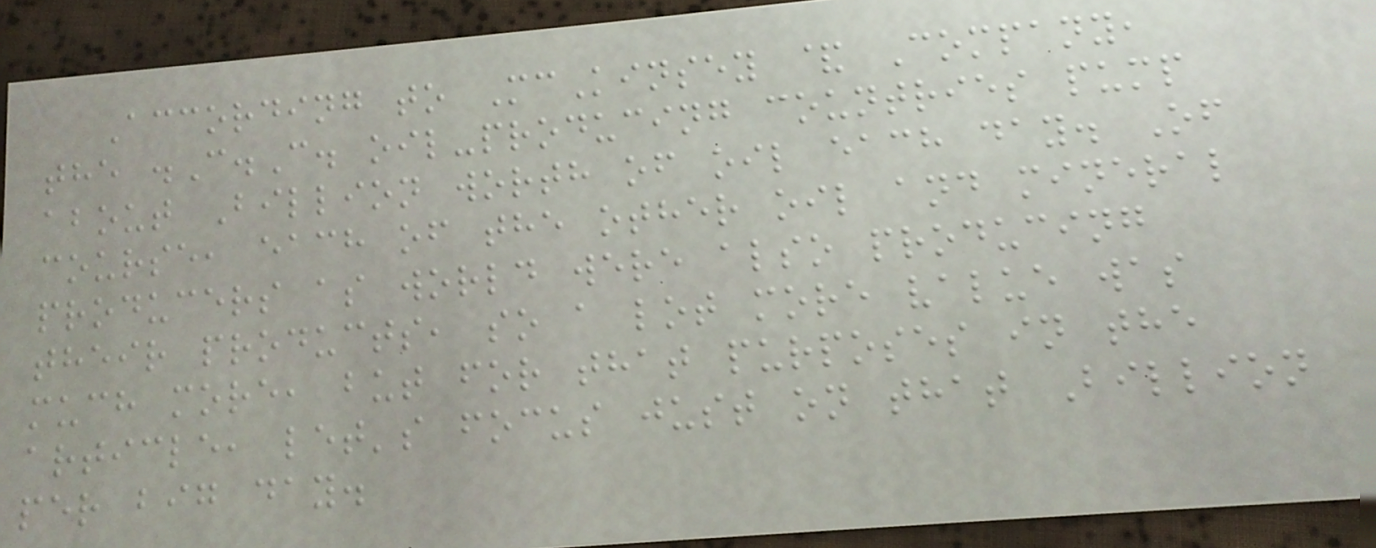According to McKinsey & Company,
the .C.C. oil-producing countries pump
about Billion worth of oil each day. Of
course, each of the other oil and mineral
producers as world were also producing
their products, so a lot more value was
much more, but for that purposes in the
article, let's focus just on that Billion
per big day.
